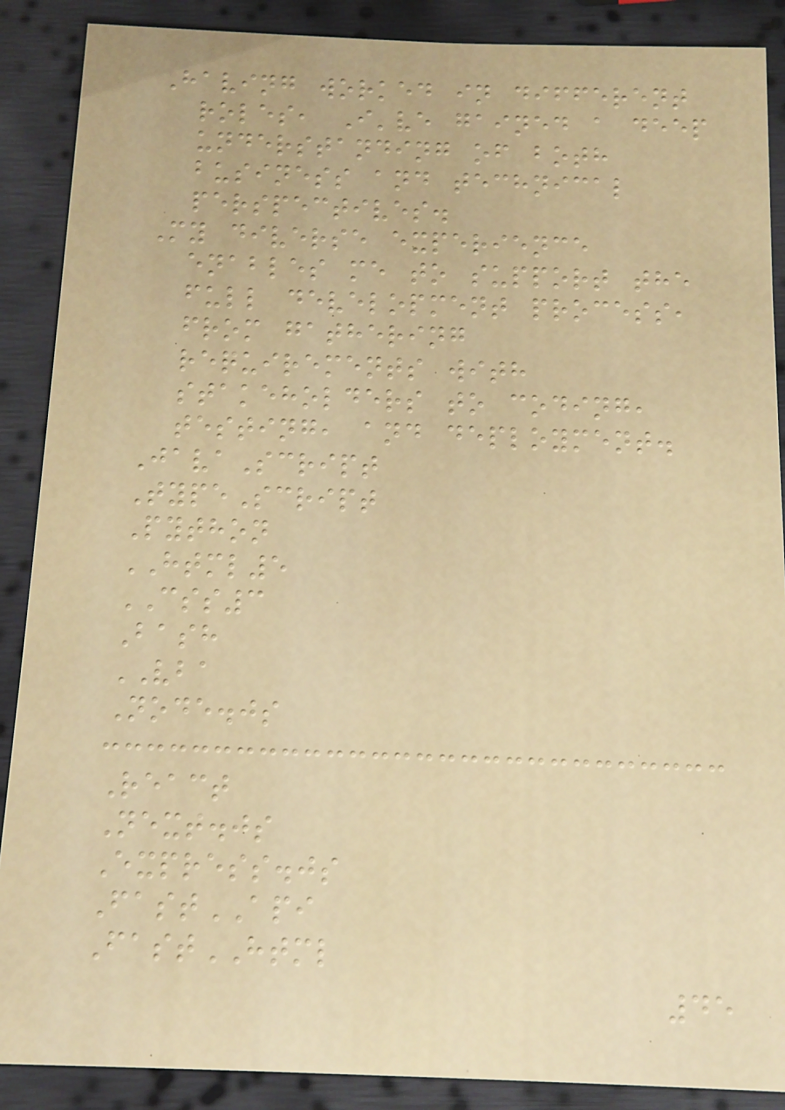Having worked in different
roles, I've gained a deep
understanding of both
business and technical
perspectives.
My diverse experience
enables me to support the
full development process,
from gathering
requirements with
stakeholders to coding,
testing, and deployment.
JavaScript
TypeScript
Python
HTML5
CSS3
Bash
VBA
Node.js
React
Next.js
Express.js
FastAPI
FastHTML
45
